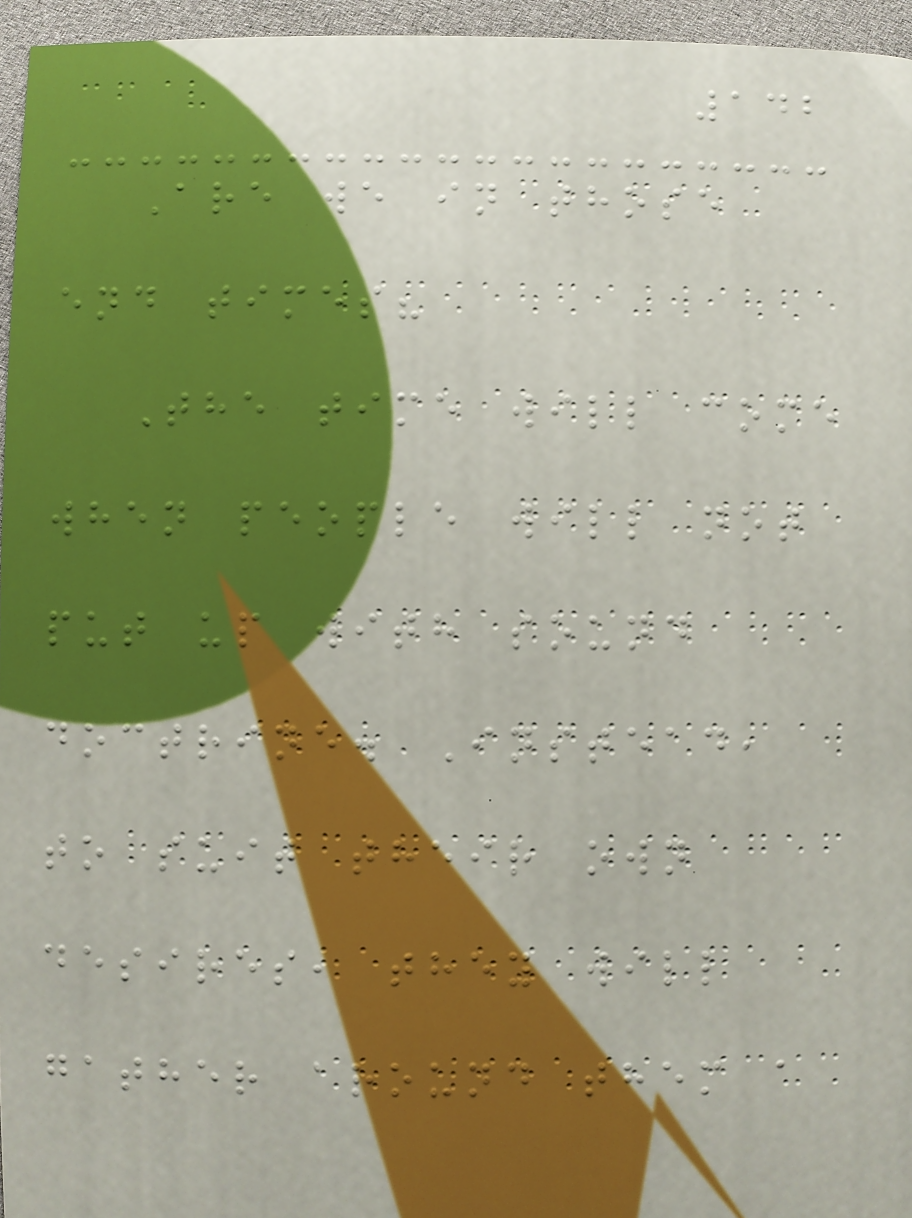142
Are we in those
end times?
The time will come
when people will not
put up with sound
doctrine. Instead,
to suit their own
desires, they will
gather around them a
